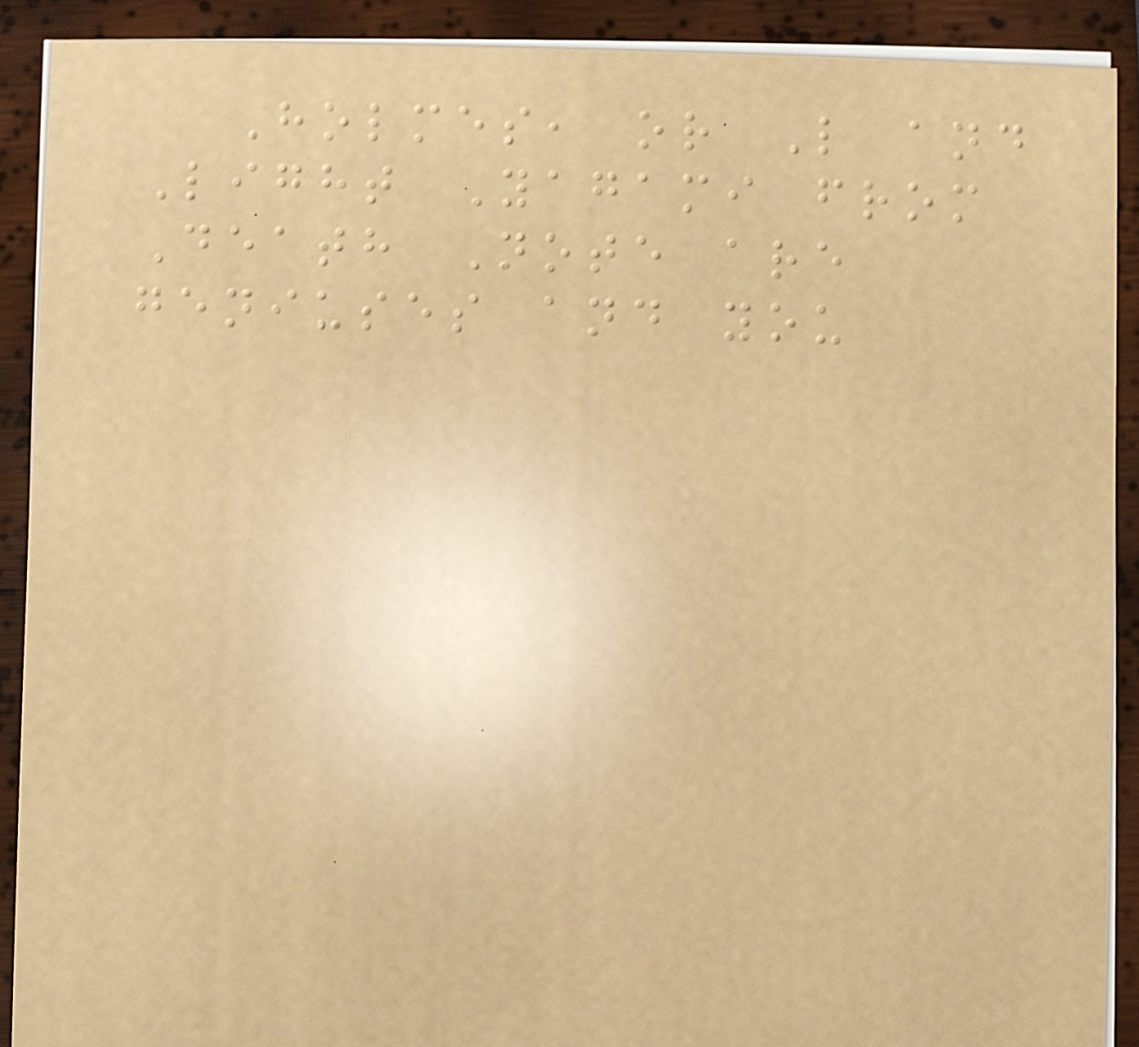Holmes, or L and
Light Yagami from
Death Note are
geniuses and you
